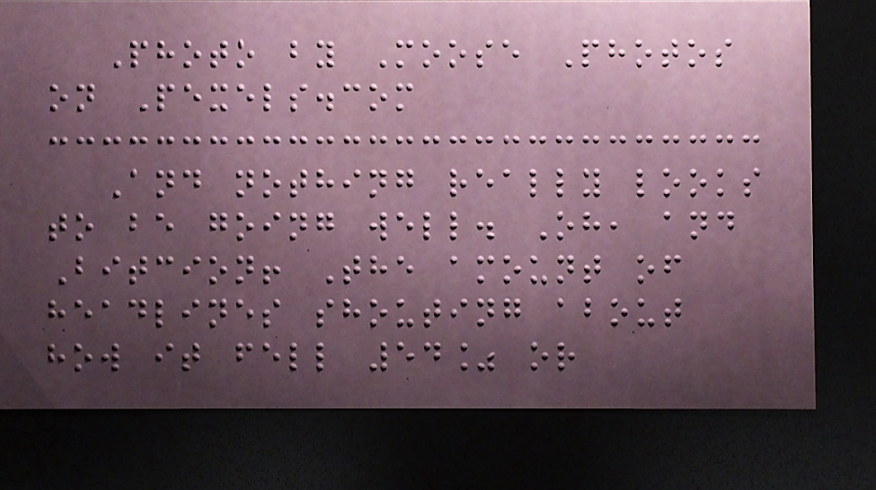Photo by Moose Photos
on Pexels.com
And nothing really looks
to be going well. Oh, and
Bitcion! The amount of
headlines shouting about
how it fell 54% or
